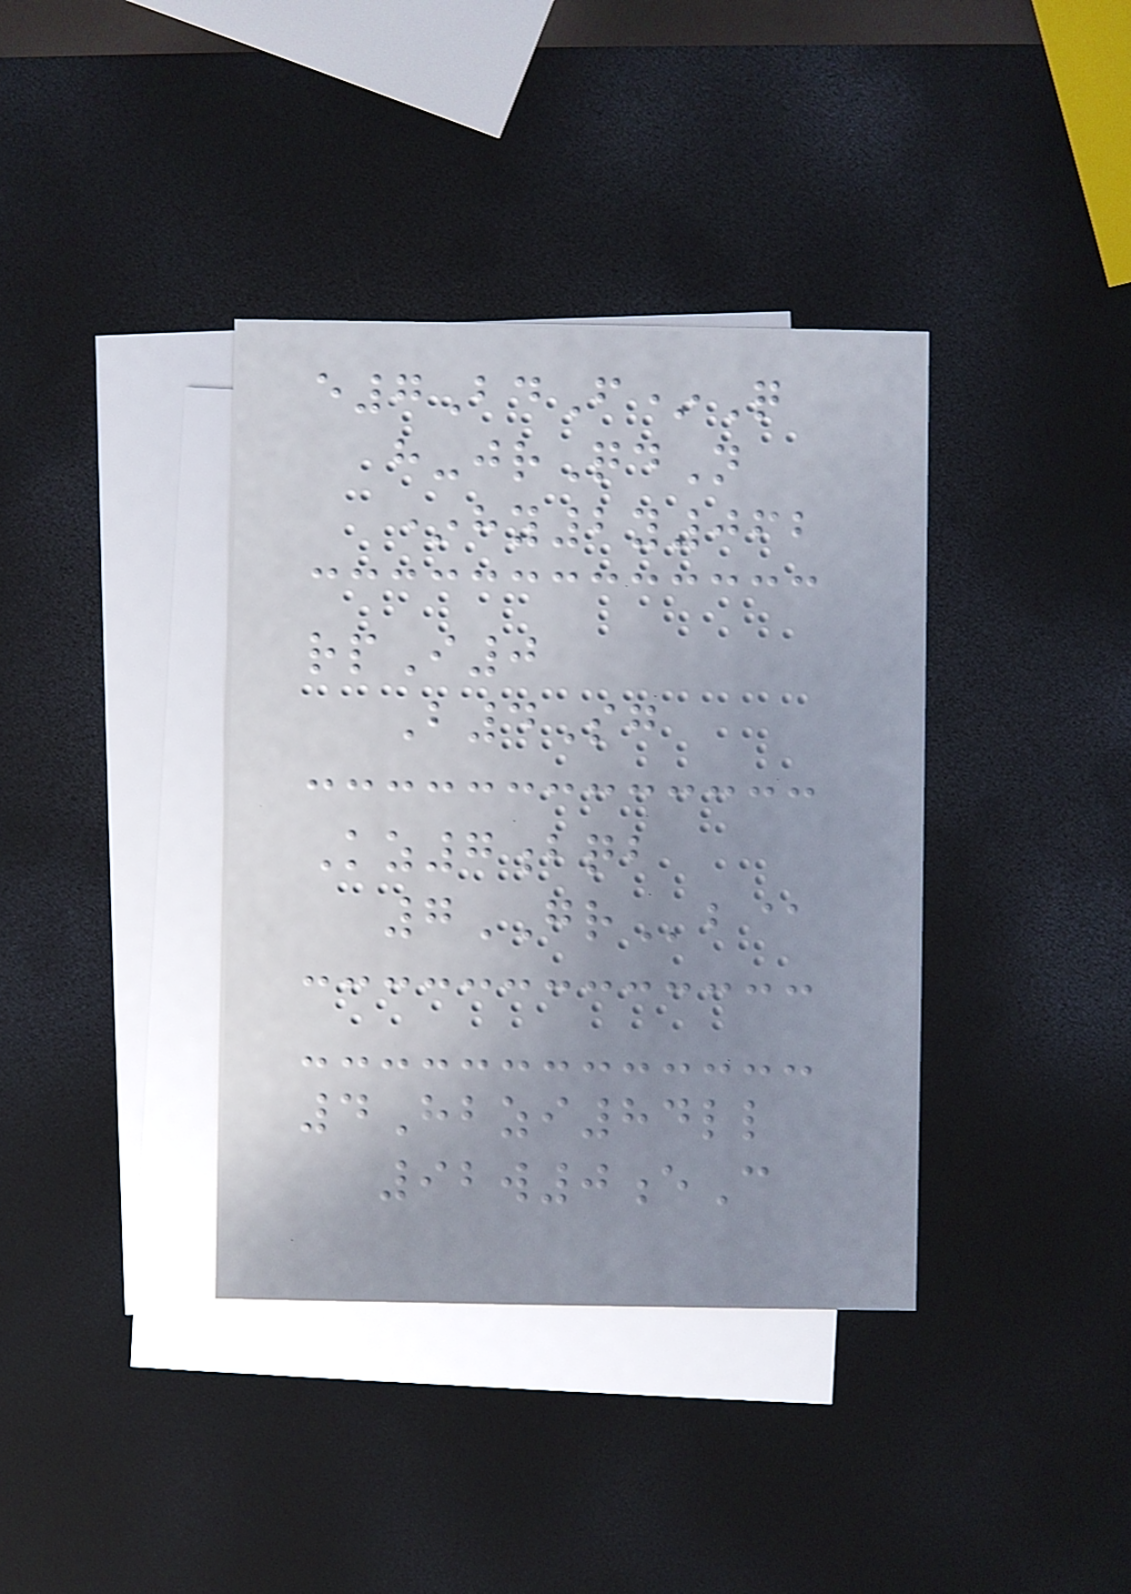e7BdF*Q
h-jrQdN
*hy2y062
rpI0
B4Sg
Kz7bqb
7GRb@
4Hbzi84ll
92w0eC
